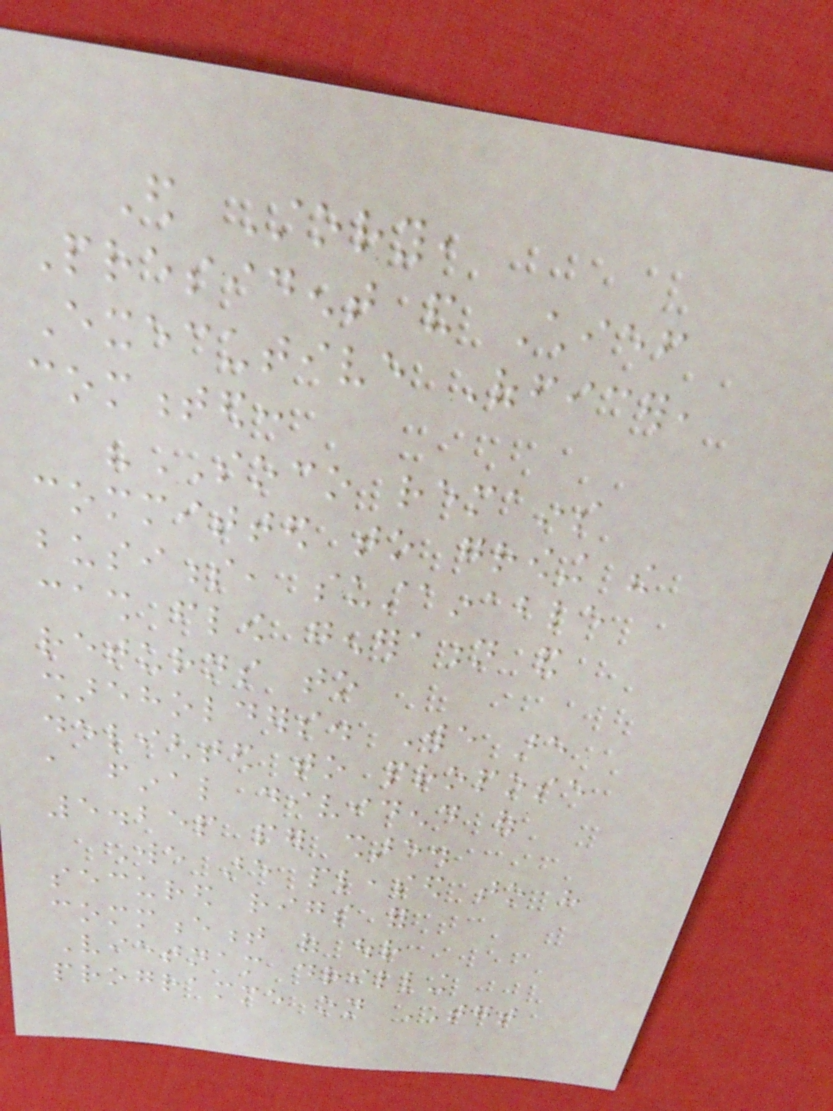Ed Story,
President and Chief
Executive Officer,
commented:
"SOCO remains
committed to growing the
business, sustainable
cash flow generation and
returns to
shareholders. We are
delighted to propose
a final dividend of
5.25p per share.
We are pleased to have
secured rigs for
commencement of our
Vietnam drilling
programme on TGT
